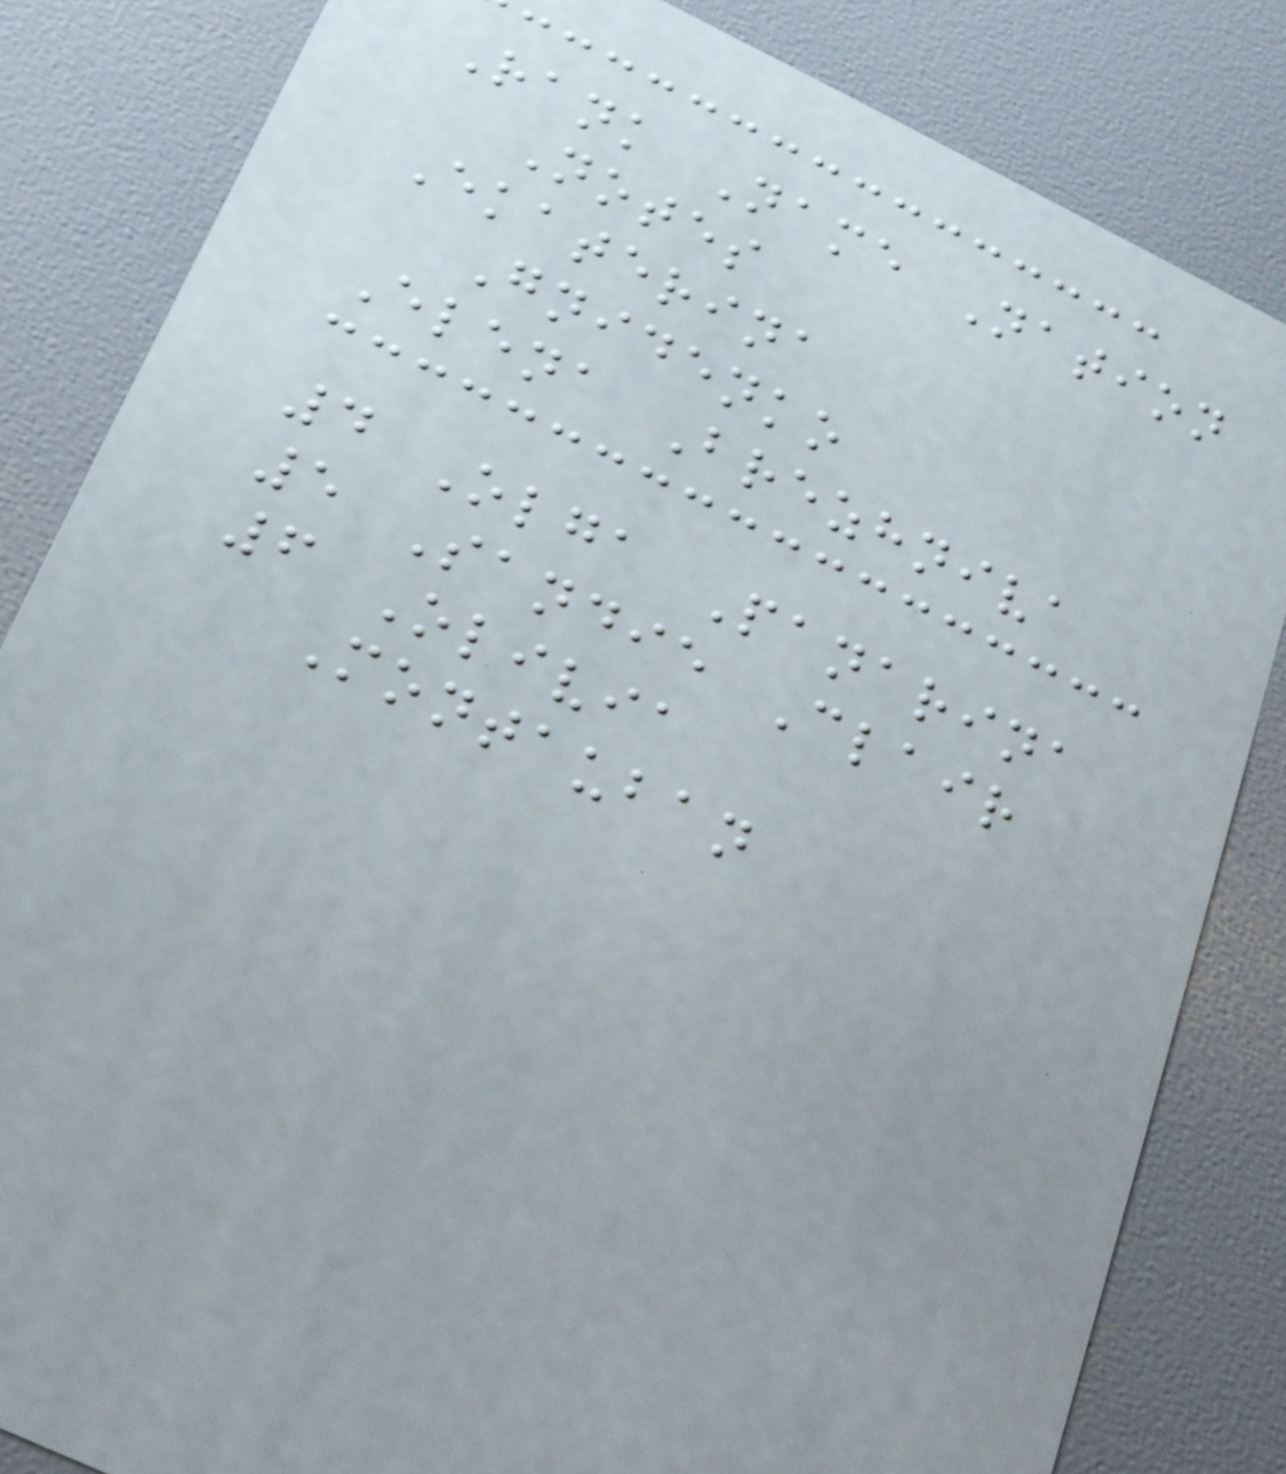Rank Name Nation
Notes
Ekaterina
Gnidenko
Elena Brezhniva
4 Olga Panarina
5 Sandie Clair
6 Olivia
Montauban
